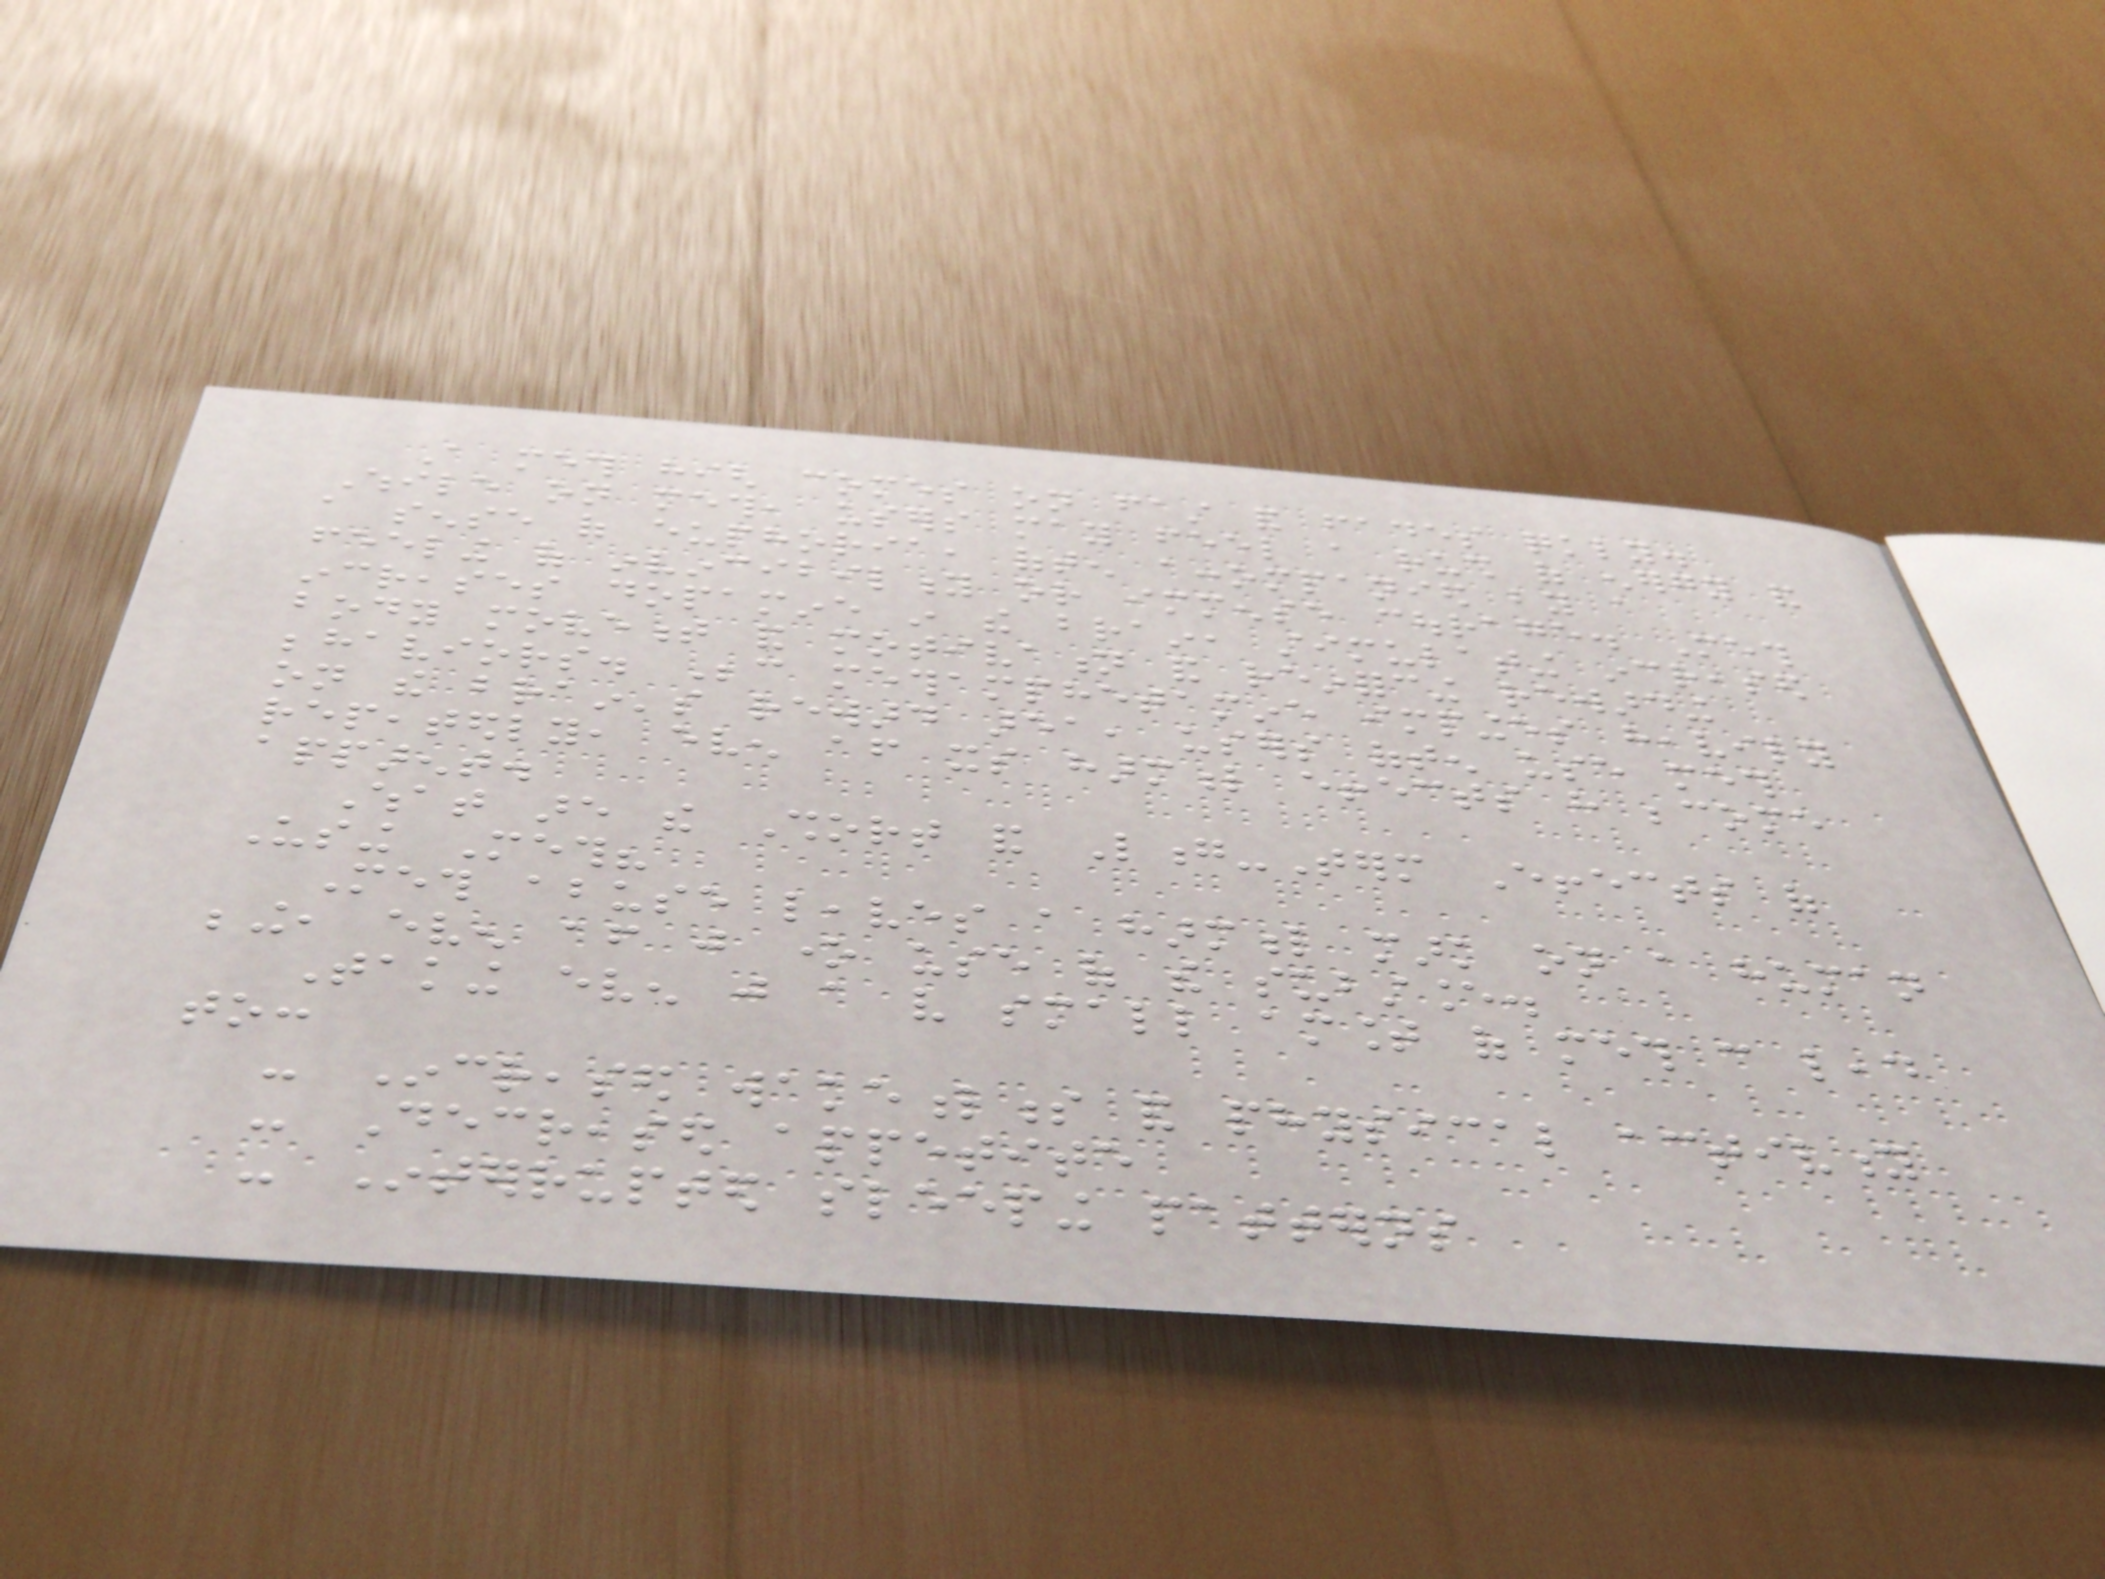A meth high comes on fast and fades quickly.
While on meth, users may feel a rush of energy and
a sense of euphoria, often accompanied by a
feeling of invincibility or immense courage. Meth
increases dopamine in the brain, stimulating increased
body movement and motivation and reinforcing rewarding
behaviors. Because methamphetamine impinges heavily
on the brain's reward area, users often use meth
repeatedly, even after its harmful effects have become
apparent.
What are the Short and Long-Term Effects of
Using Meth?
Meth abuse leaves a harmful mark on a human
being, even after just one use of the substance.
Taking even just a very small amount of meth can lead
to:
- Increased wakefulness and physical activity
- Decreased appetite
- Interrupted sleeping patterns
